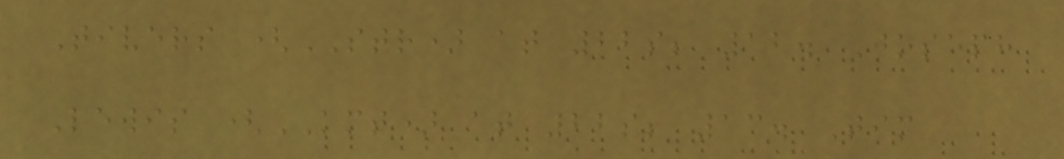Tivers (STR) at 22s; 12. Joseph
Lewis (KMT) at 22s; 13. Tim
